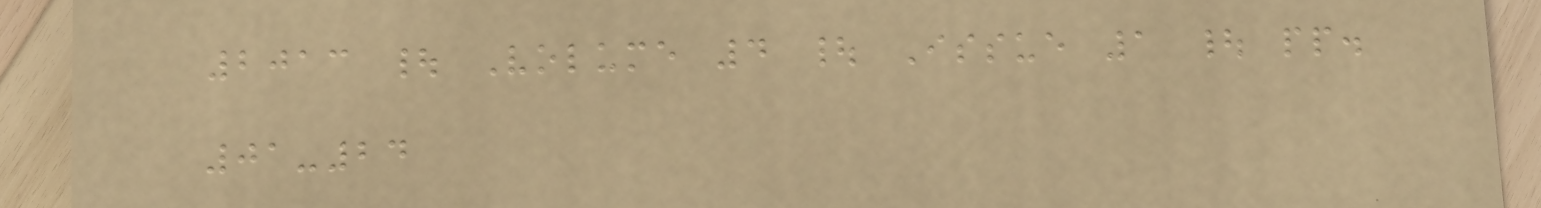2013 | Volume 4 | Issue 1 | pp.
01-24
